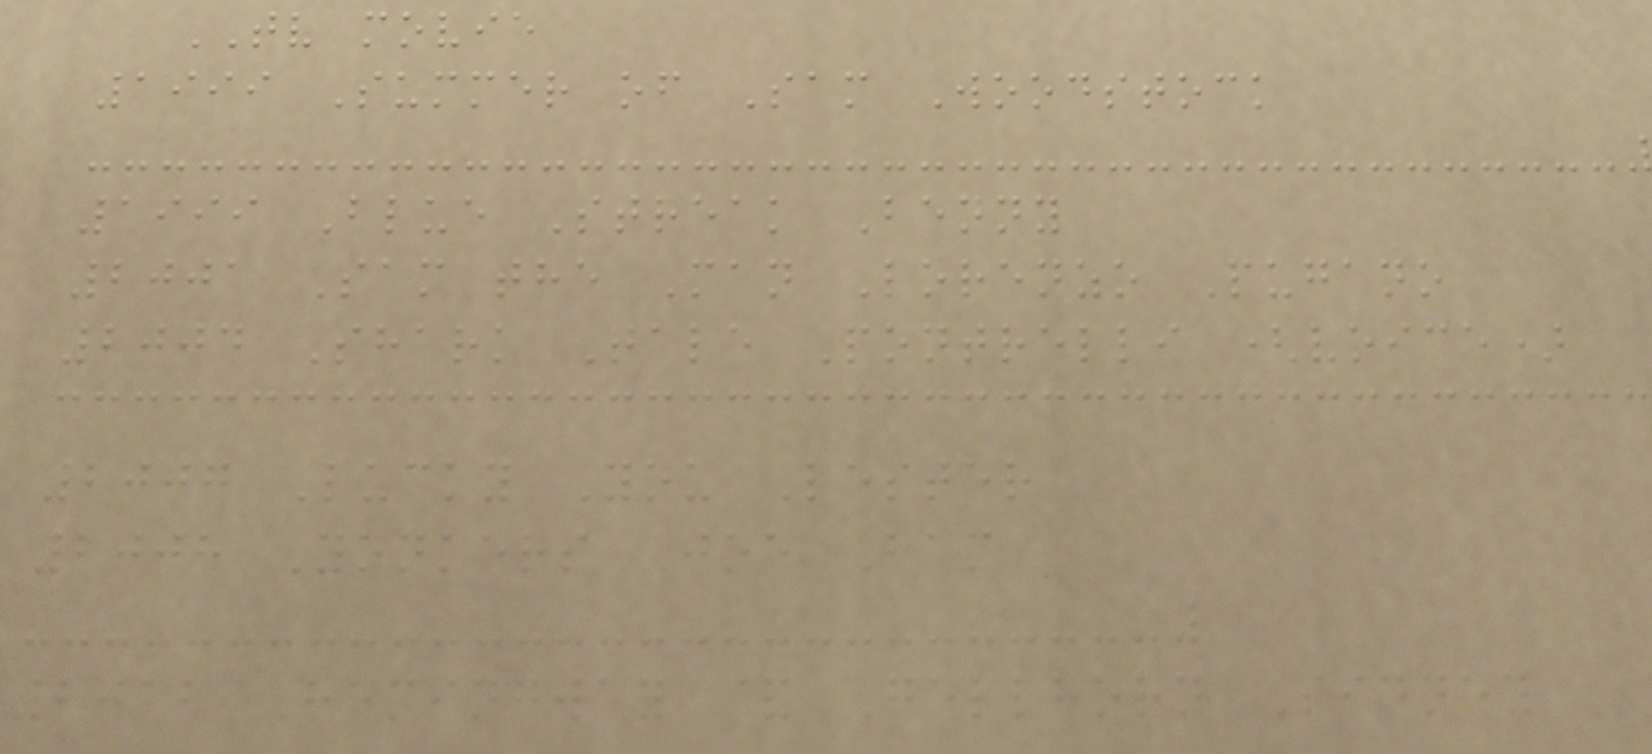TV movie
1999 Summer of Sam Woodstock
1999 Blue Streak Benny
2001 Sam the Man Lorenzo Pugano
2004 Shark Tale Pontrelli (voice)
2007 Lucky You Lester
2008 Yonkers Joe Bam
2012 Hemingway & Gellhorn Sidney
